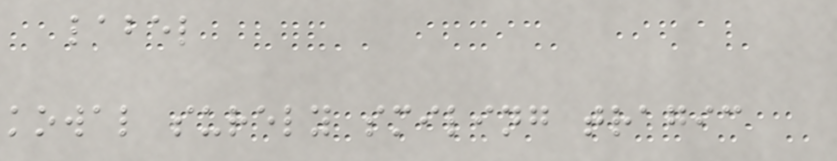label
kowal surely smiling tragic
